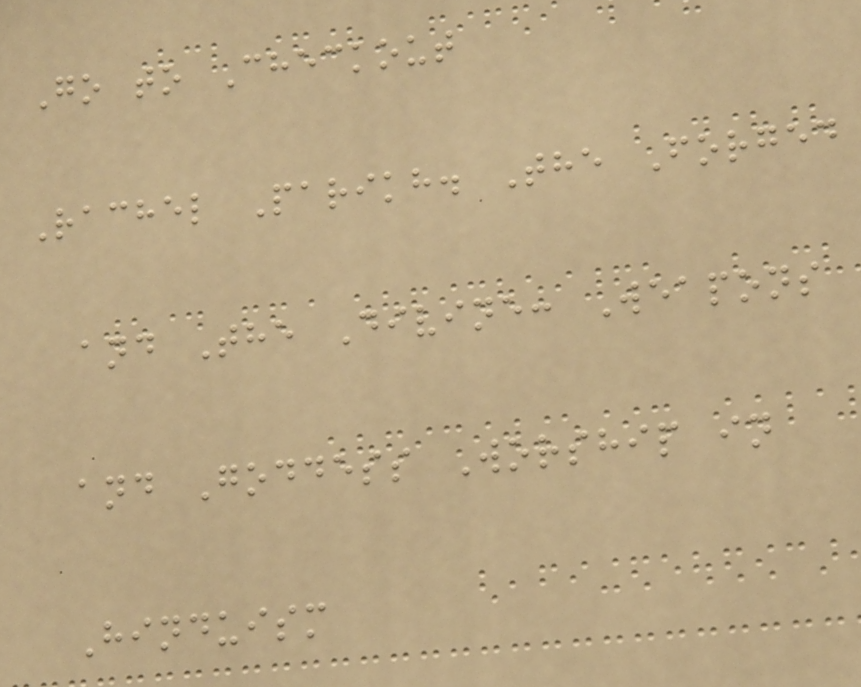Go to Checkout
Rachel Parikh. The Forged
and The Divine: Weapons
and Goddess Worship in
Hinduism
